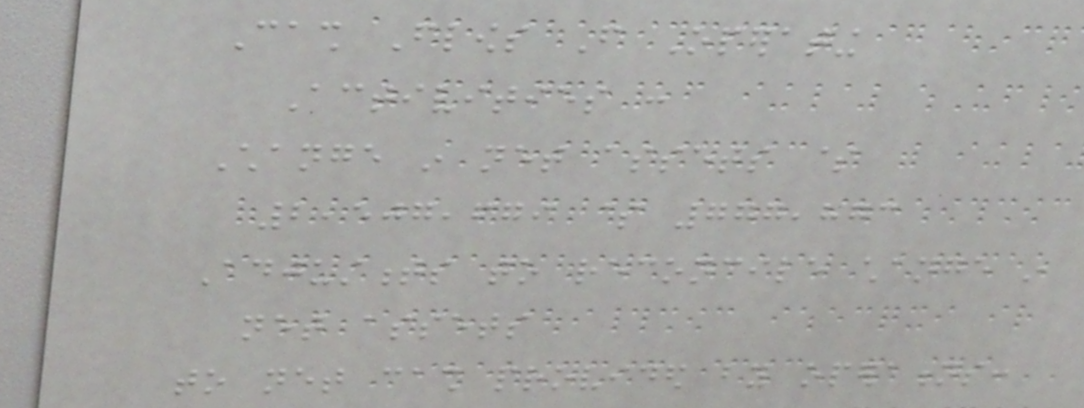Cash Flows From Operating
Activities :
Change in net assets $
2,507,679 $ 777,873
Adjustments to reconcile change in
net assets
to net cash provided by operations:
